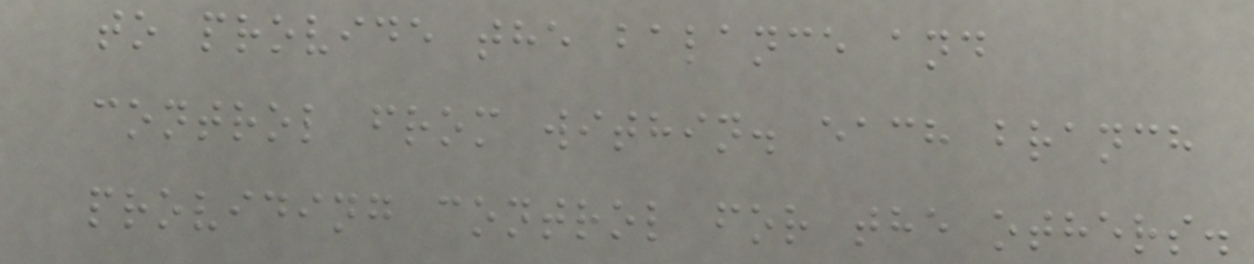to provide the balance and
control from within. each branch
providing control for the others.
